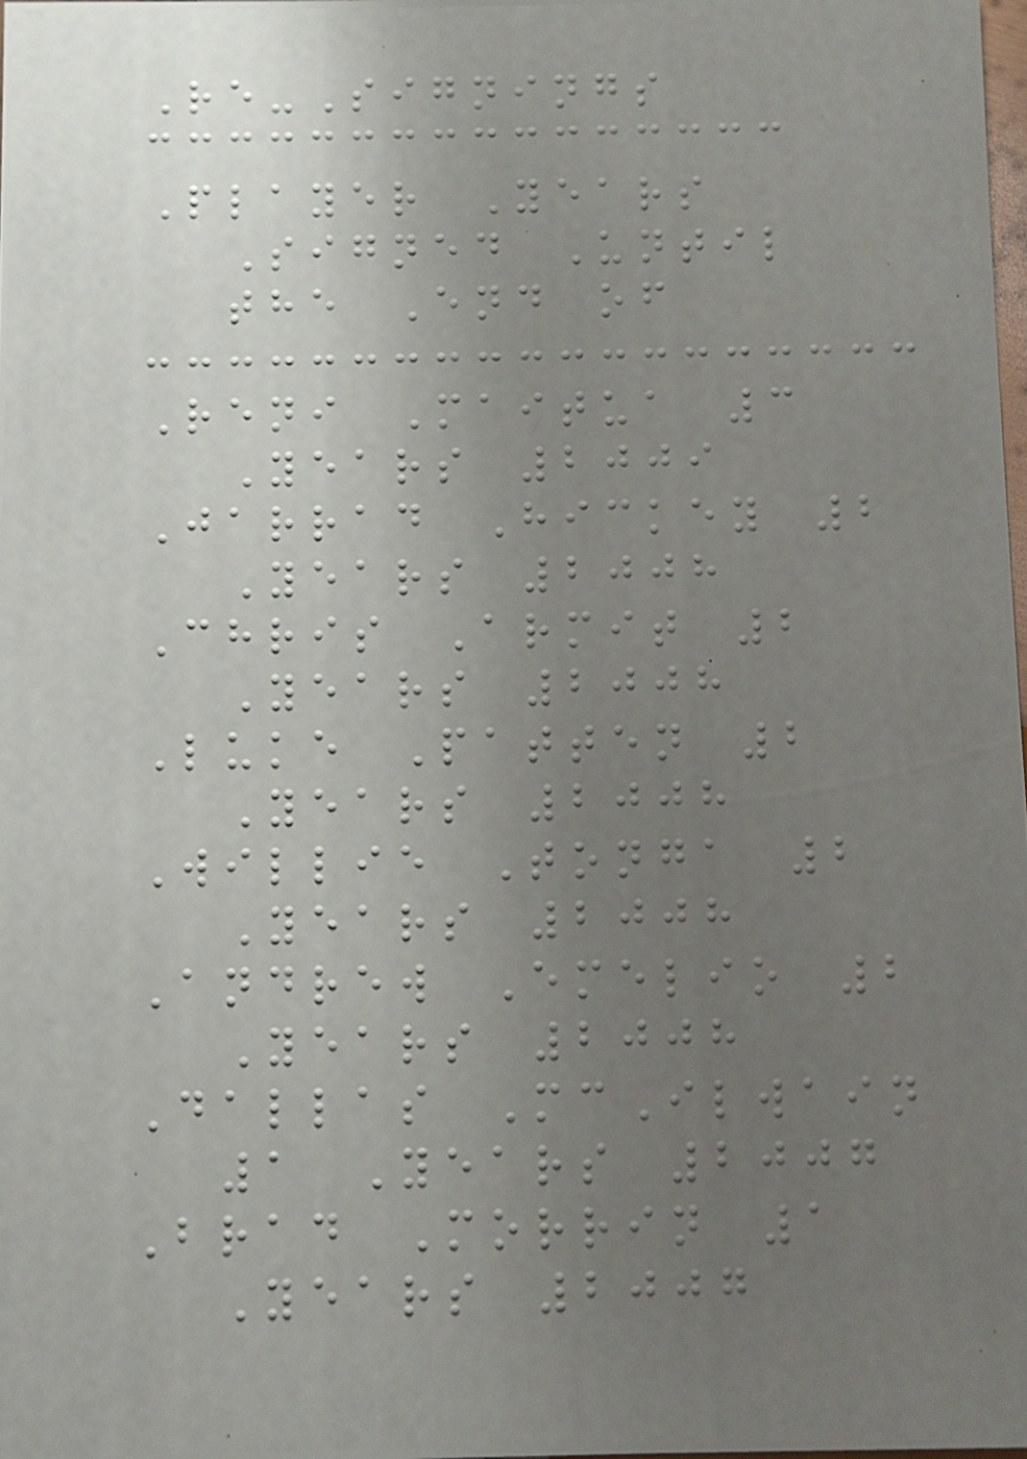Re-Signings
Player Years
Signed Until
the End of
Reni Maitua 3
Years 2009
Jarrad Hickey 2
Years 2008
Chris Armit 2
Years 2008
Luke Patten 2
Years 2008
Willie Tonga 2
Years 2008
Andrew Emelio 2
Years 2008
Dallas McIlwain
1 Years 2007
Brad Morrin 1
Years 2007
